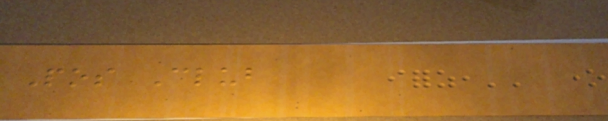Pos Club
